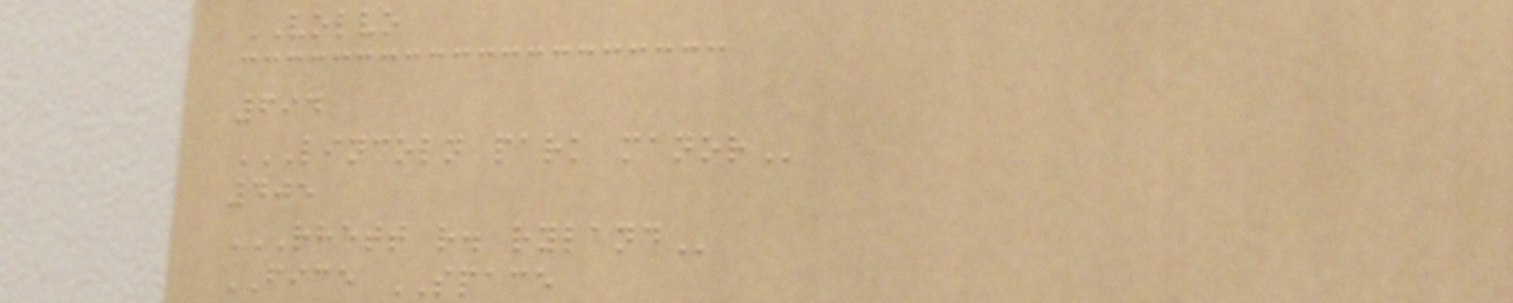VOLVO
694
LINCOLN PARK MANOR
405
RHETT R. RYLAND
FICE SPACE
